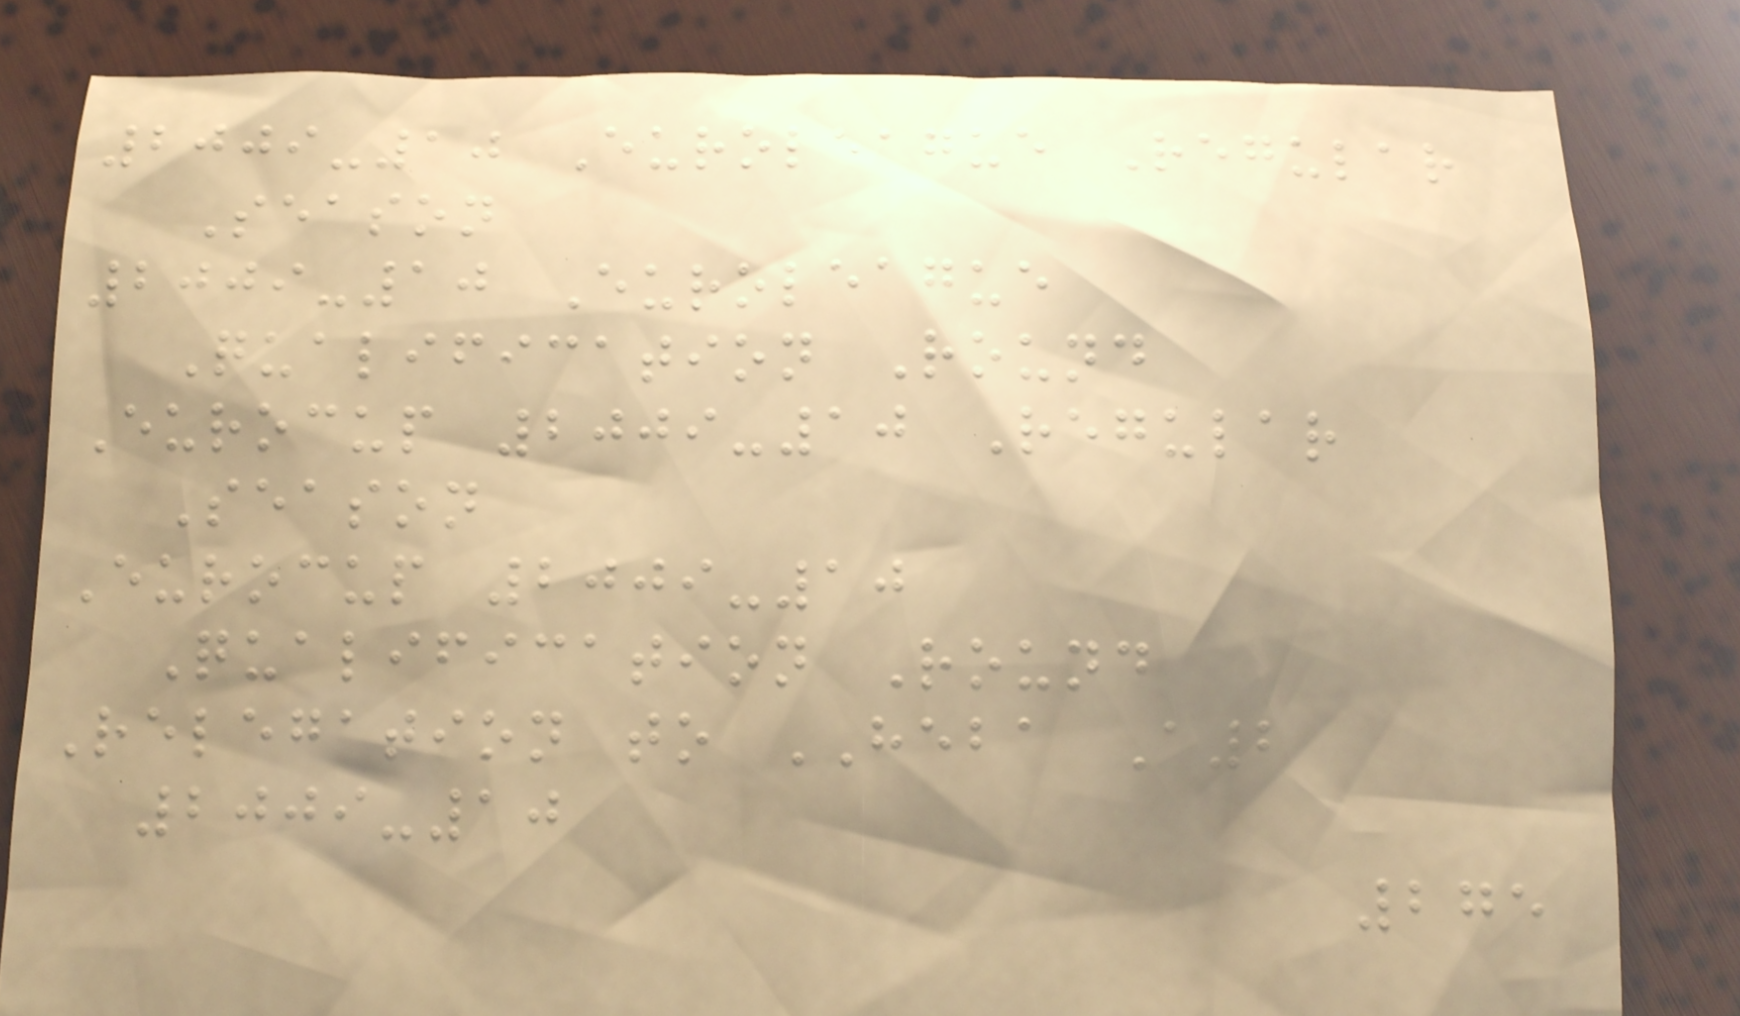2009-10 Euroleague Regular
Season
2009-10 Euroleague
Qualification Round
Eurocup 2009-10 Regular
Season
Eurocup 2009-10
Qualification Round
Relegation to HEBA A2
2009-10
275
